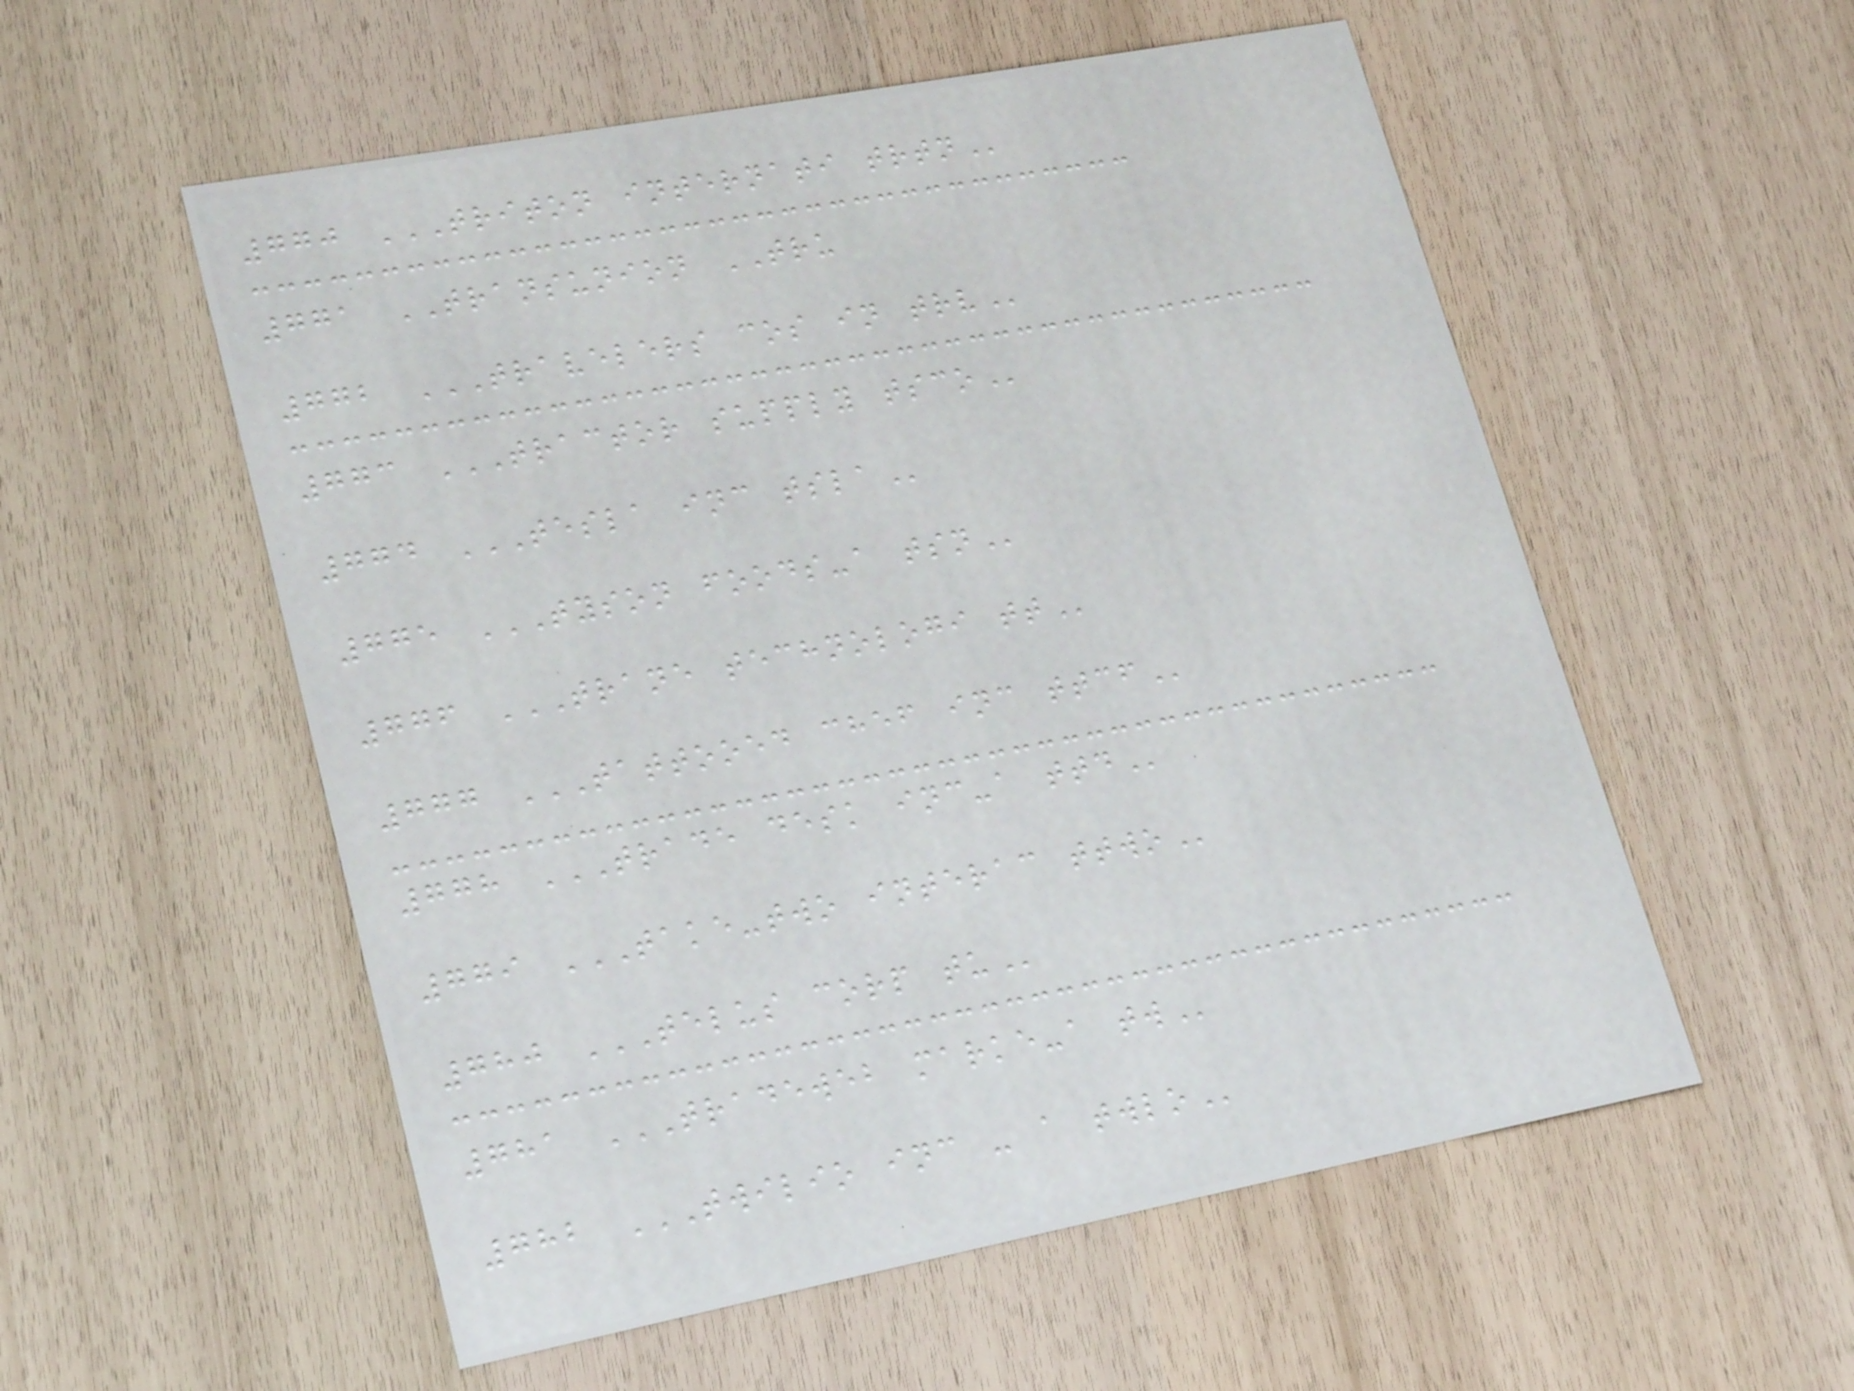770 TRITON INTERNATI TRTN
771 TRANSUNION TRU
772 TRAVELERS COS IN TRV
773 TRACTOR SUPPLY TSCO
774 TESLA INC TSLA
775 TYSON FOODS-A TSN
776 TRANE TECHNOLOGI TT
777 TATTOOED CHEF INC TTCF
778 TRADE DESK INC-A TTD
779 TAKE-TWO INTERAC TTWO
780 TELUS CORP TU
781 TRADEWEB MARKE-A TW
782 TWILIO INC - A TWLO
